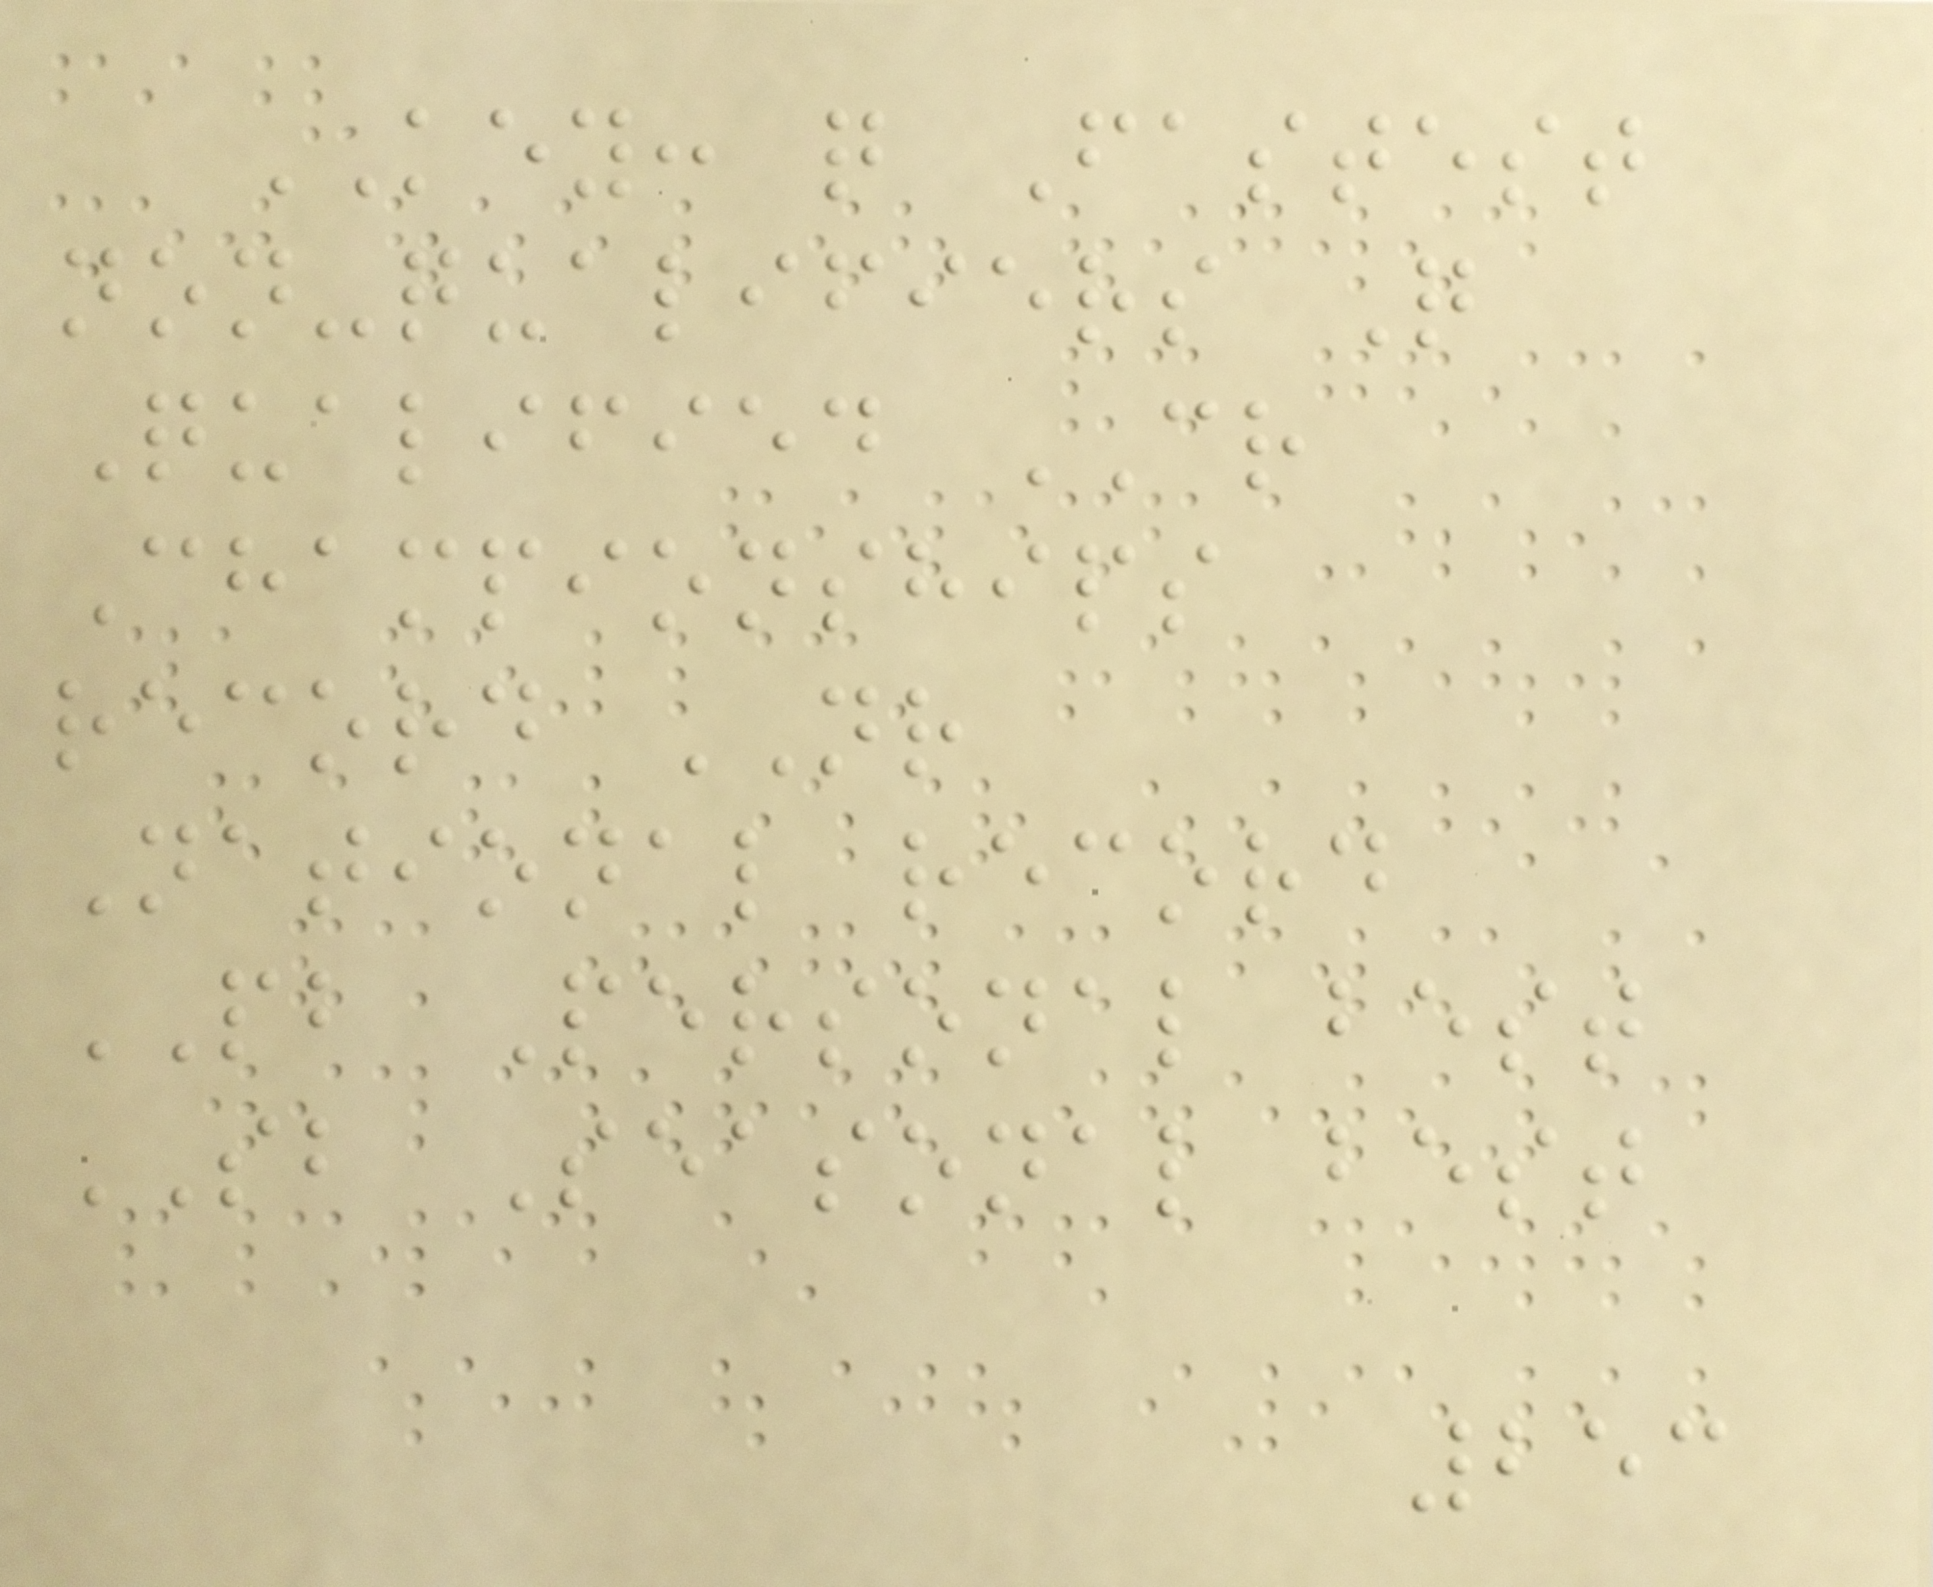KEY: q Fastest
non-qualifiers Q
Qualified CR
Championships
record NR
National record
PB Personal best
SB Seasonal best
253
